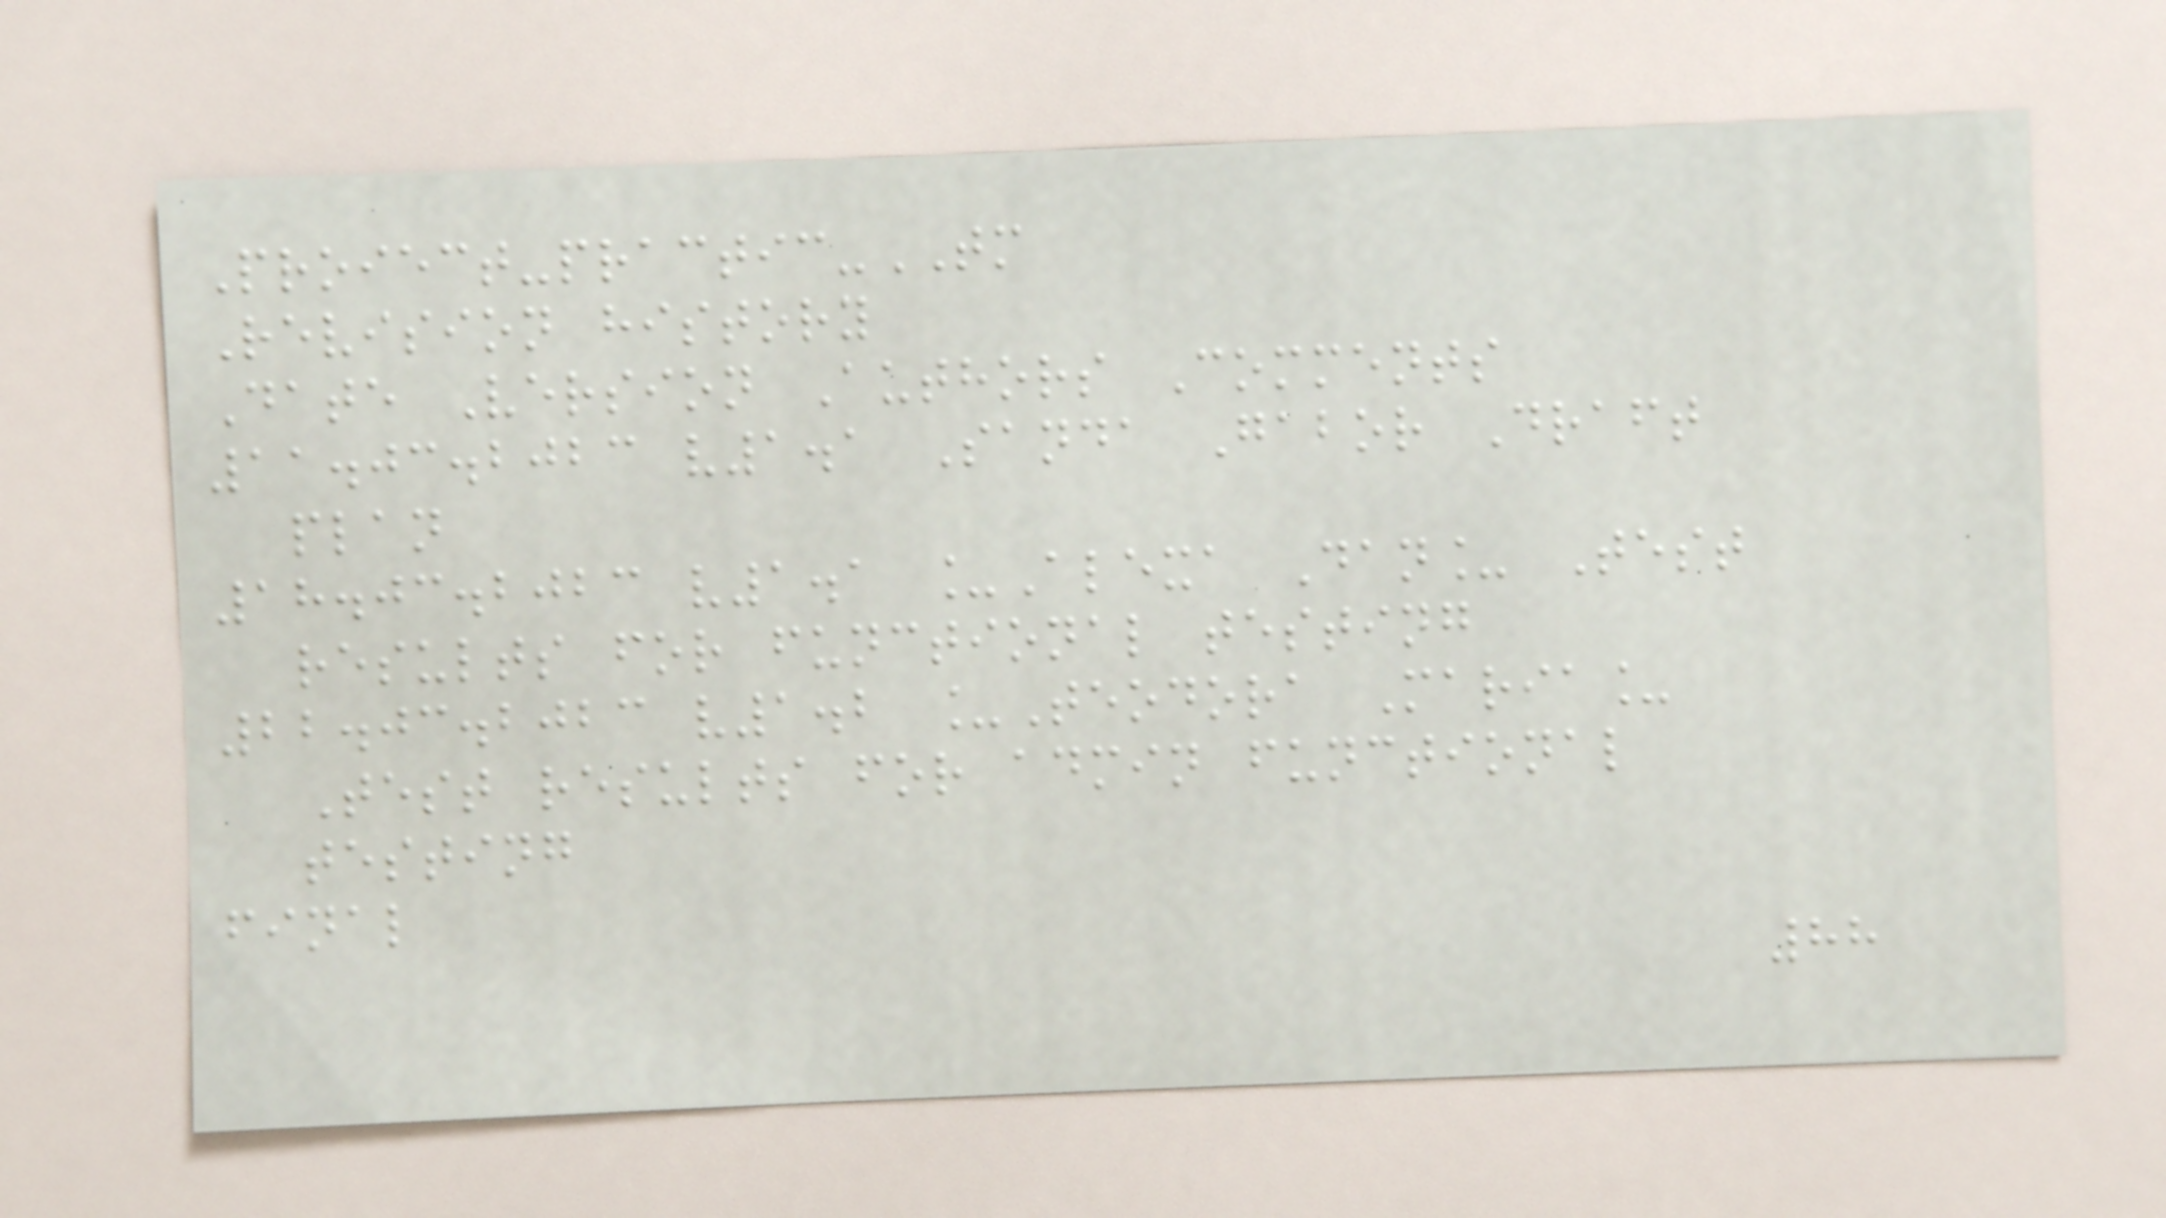Proiect-practic-TM
Revision history
Date Version Authors Comments
11.03.2023 v1.1 Sanda Gabor Draft
plan
18.03.2023 v1.1 _Alexa Dan_ Test
results for functional testing
22.03.2023 v1.2 _Teodora Maria_
Test results for admin functional
testing
final
88
